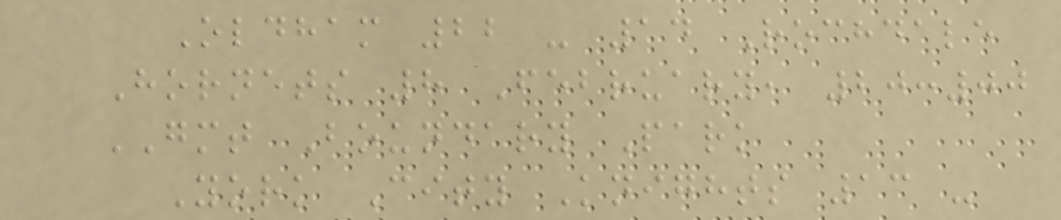Oldham 22 - 14 Rochdale
Hornets 8 February, 20:00
GMT Boundary Park
York City Knights 13 -
